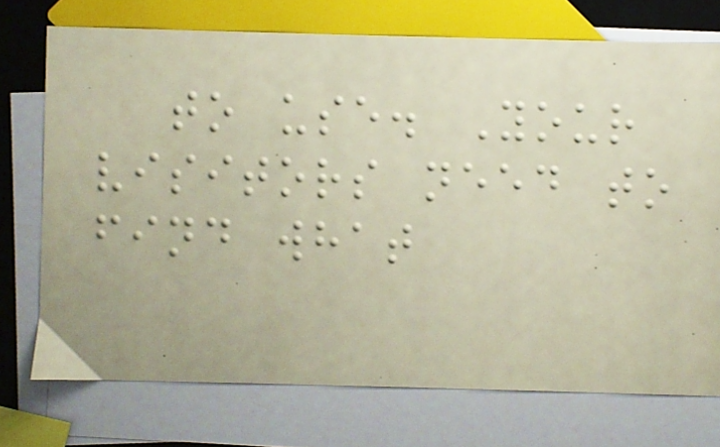to use. Your
visitors need to
find what
